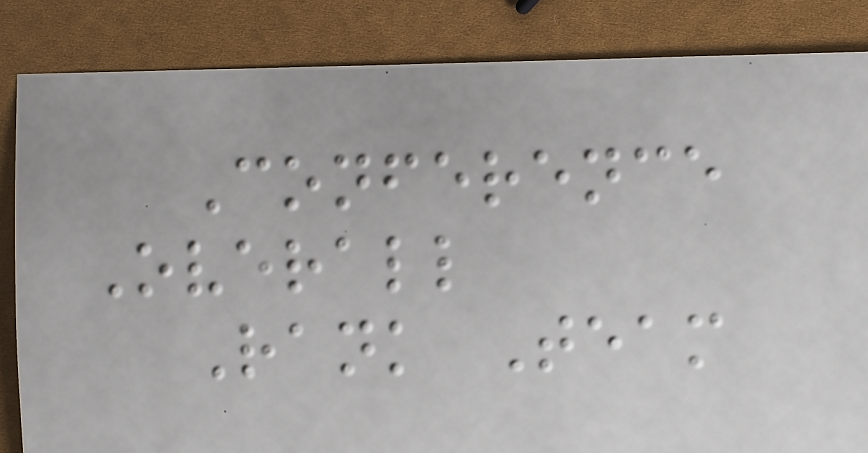Conference
Overall
Rank Team
